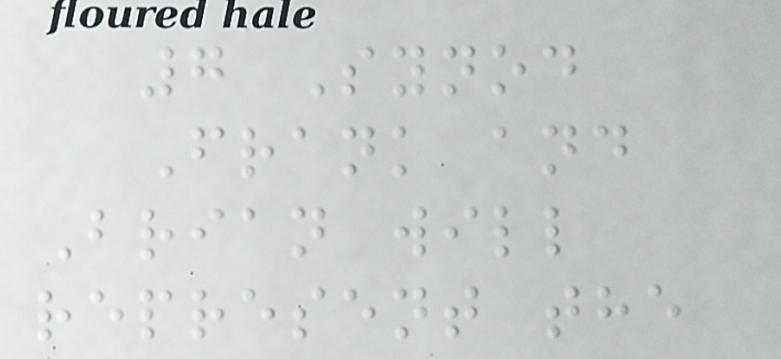7 Synod
Frank and
Brian will
represent the
